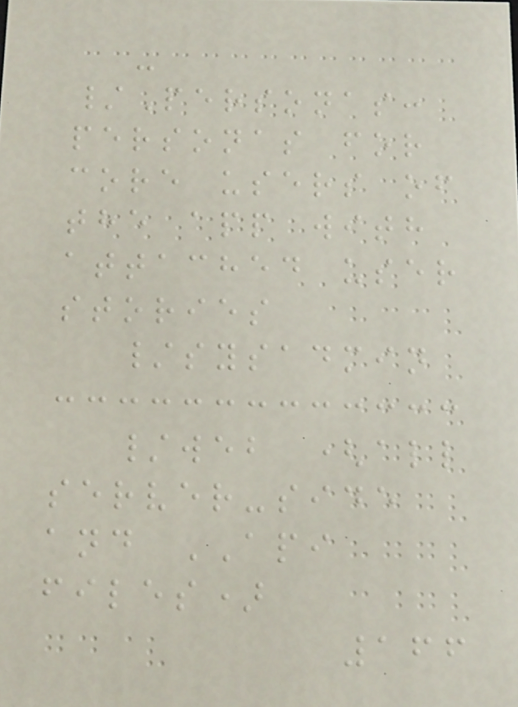-
/Personas:
personas for
core users of
the app with
attached user
stories
/sysadmin
/web (all
server-side
and API
files)
166
